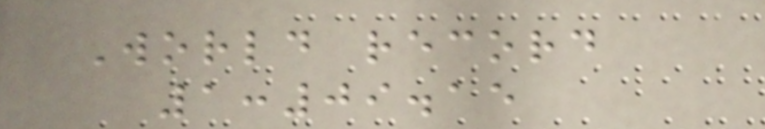World record
1:09.15
